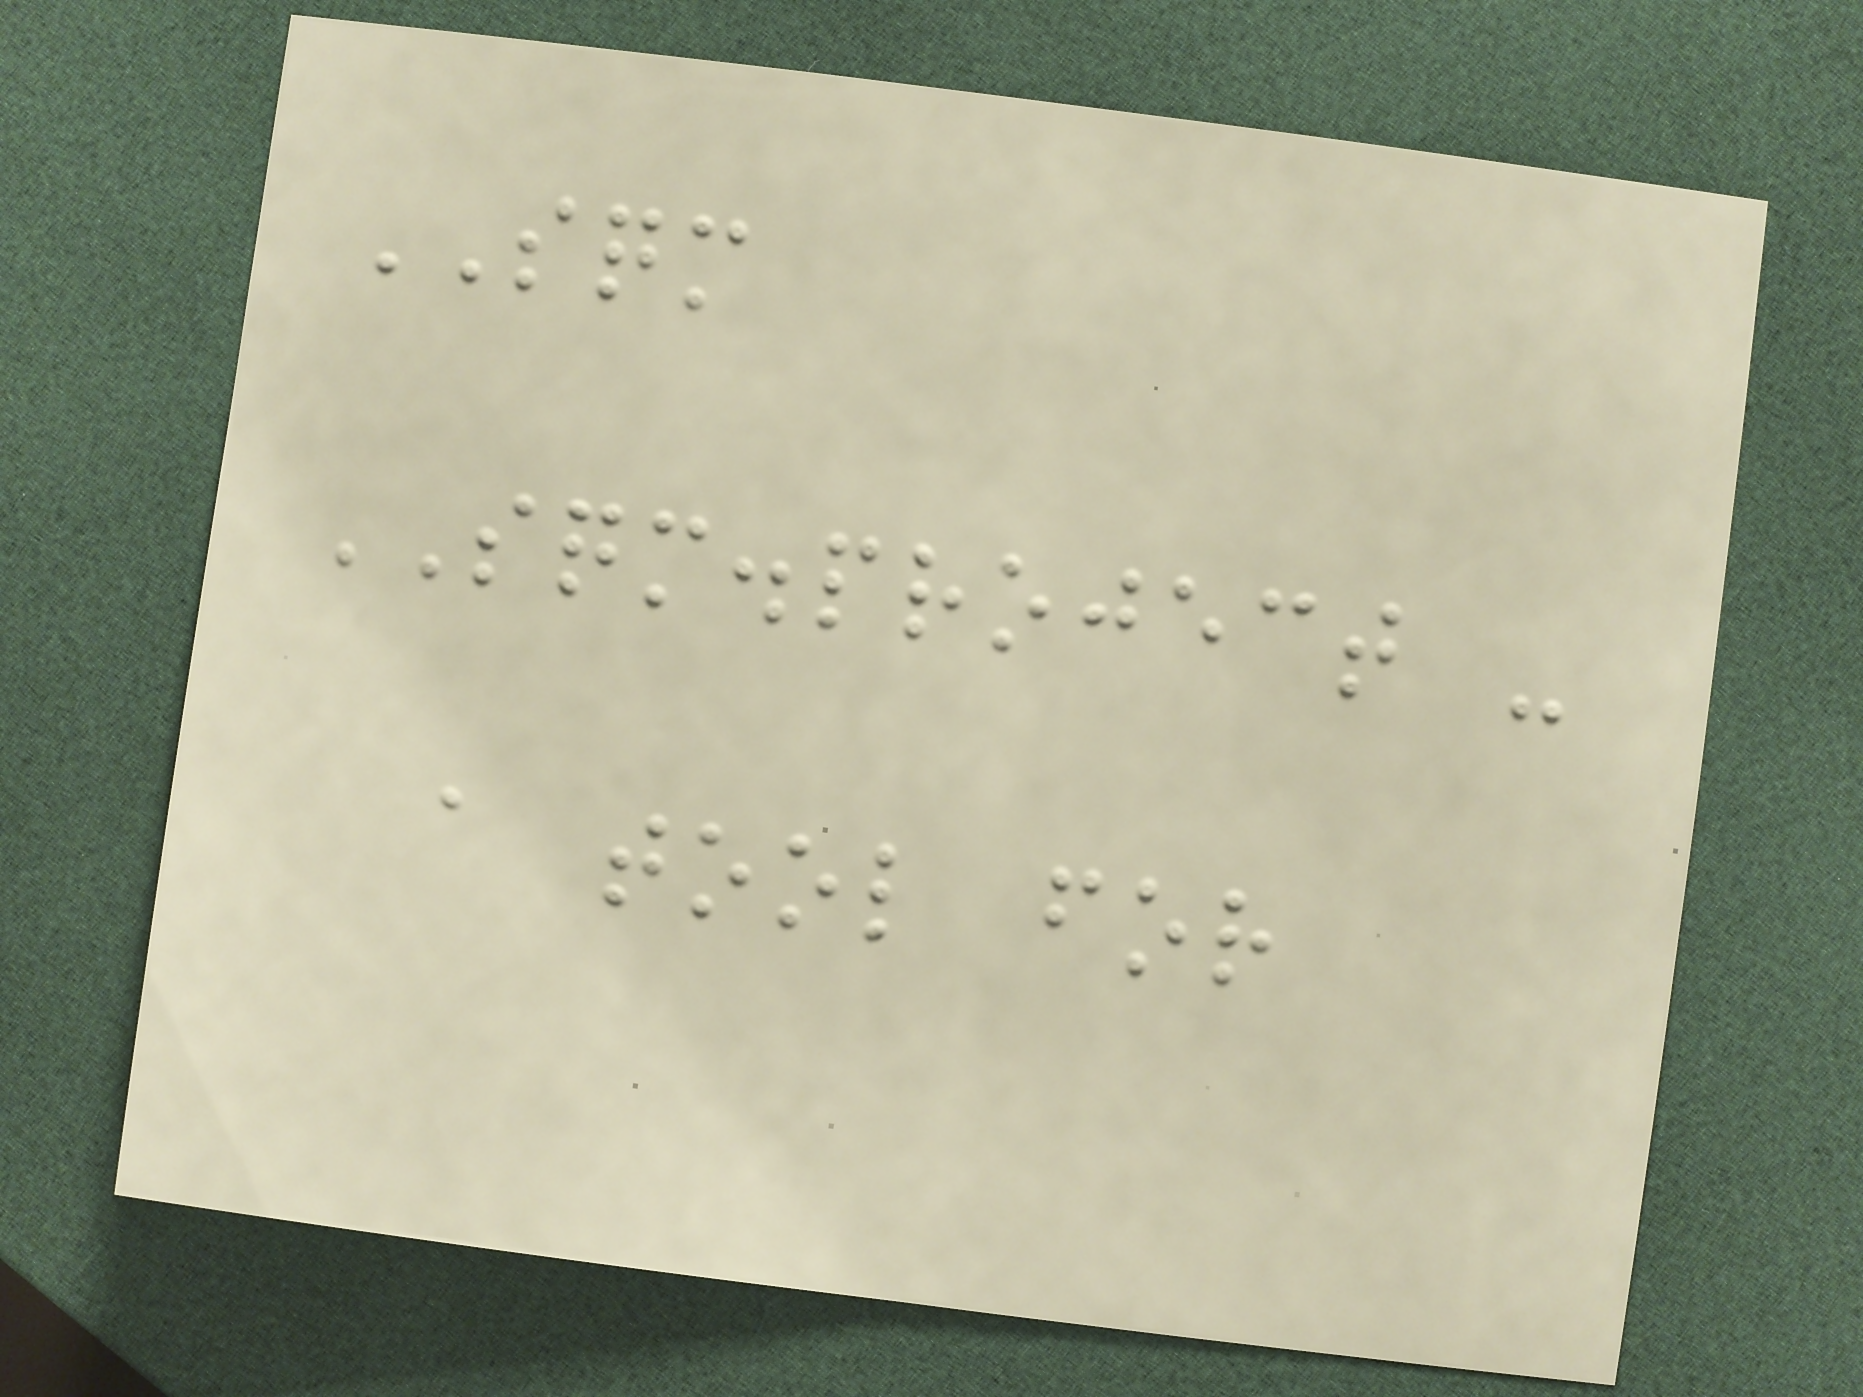SQM
SQM.project -
a tool for
